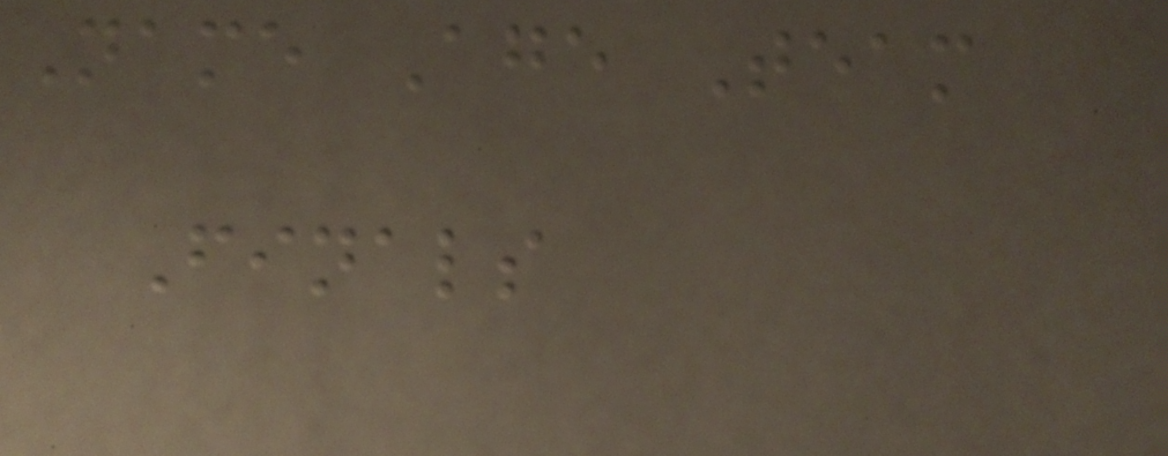Name Age Team
Finals
